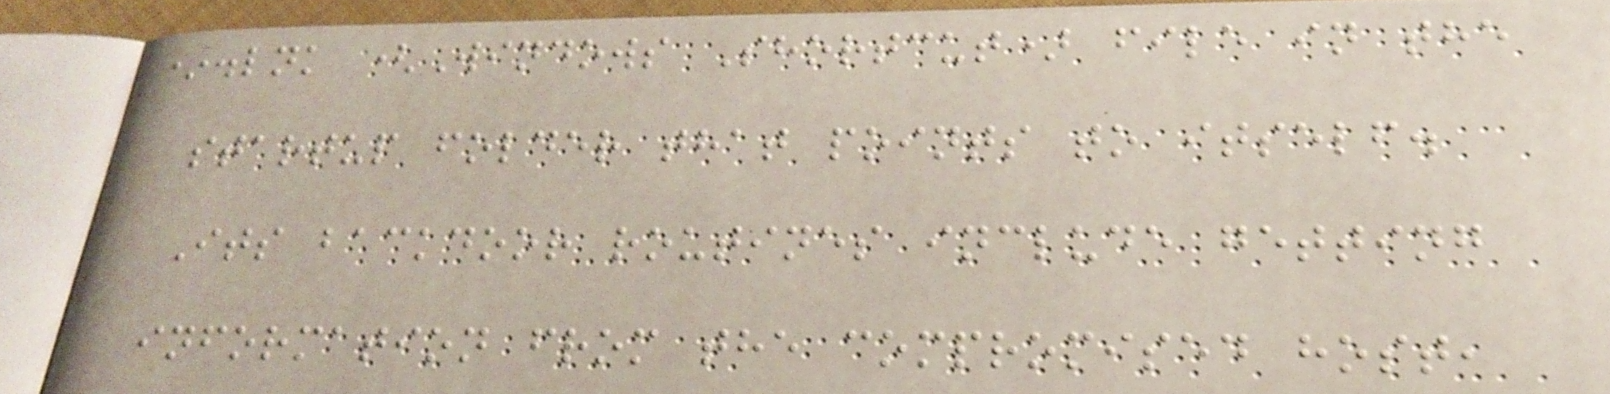*.lnk (Windows Shortcut) file in the
startup folder that points to itself.
Its backdoor routines include getting
information from the compromised host,
